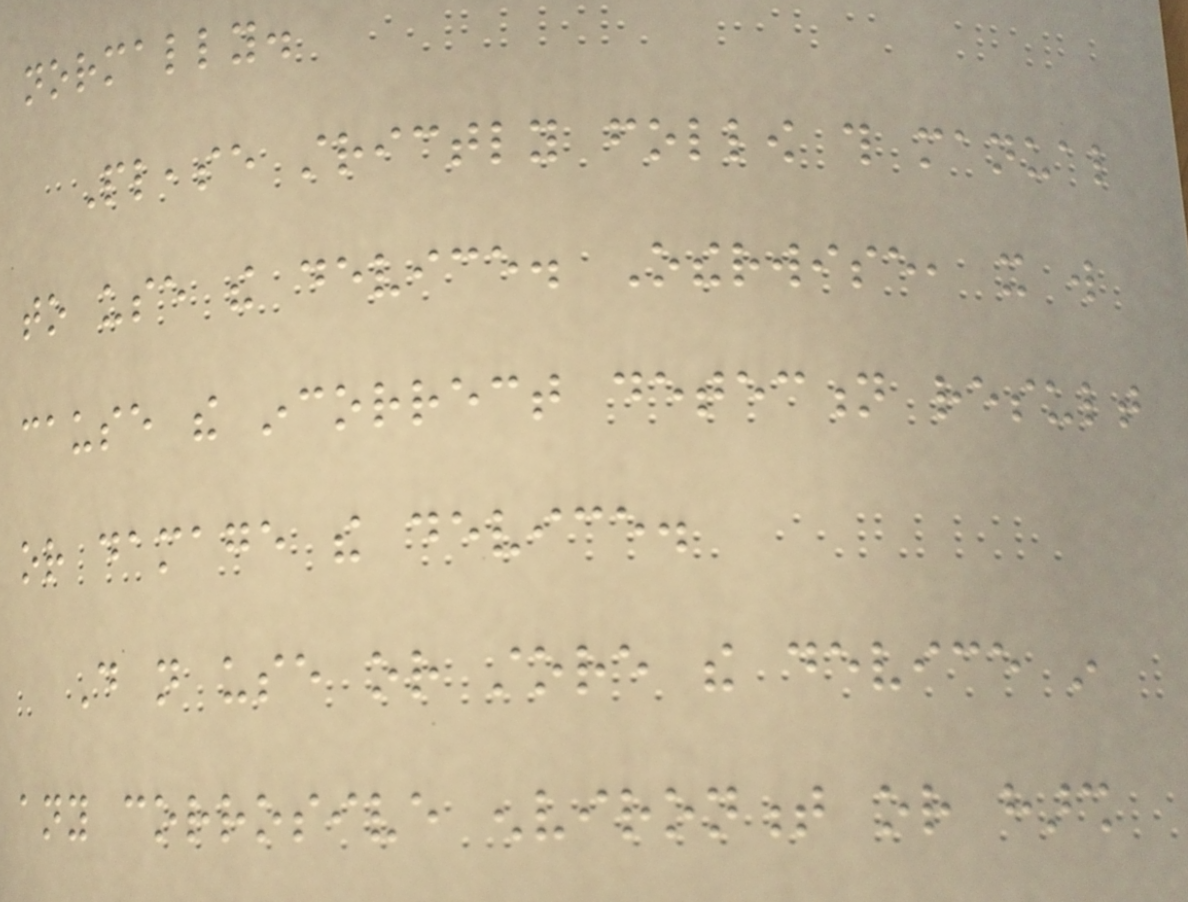normally.
Please strictly follow this manual
to use the device. Otherwise, it will
cause the incorrect detection result
or damage the device.
Do not use or store the device in
any corrosive environment or harsh
